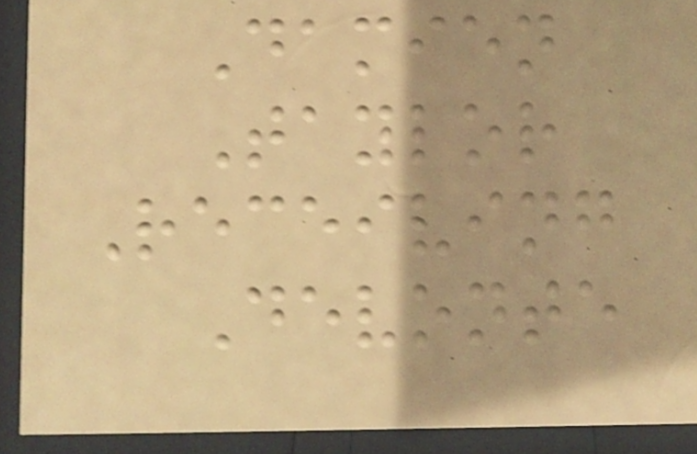Damien
Taylor
Receiving
Devonte
